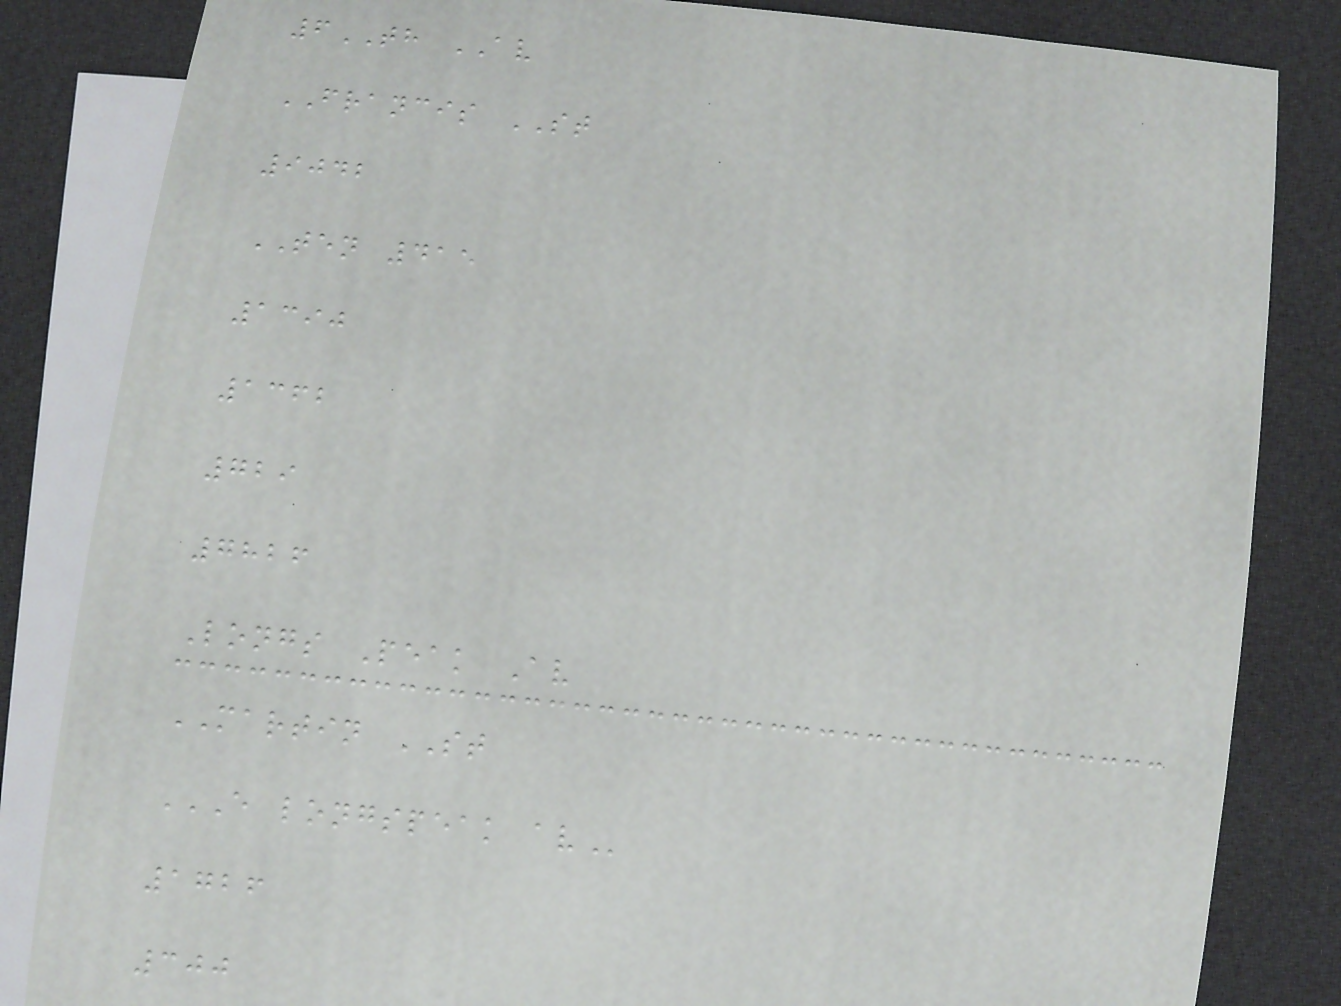6TH AV
FRANCIS ST
9042
TEN 415
1390
1362
729
7826
Longs Peak Av
MARTIN ST
E LONGSPEAK AV
1726
300
